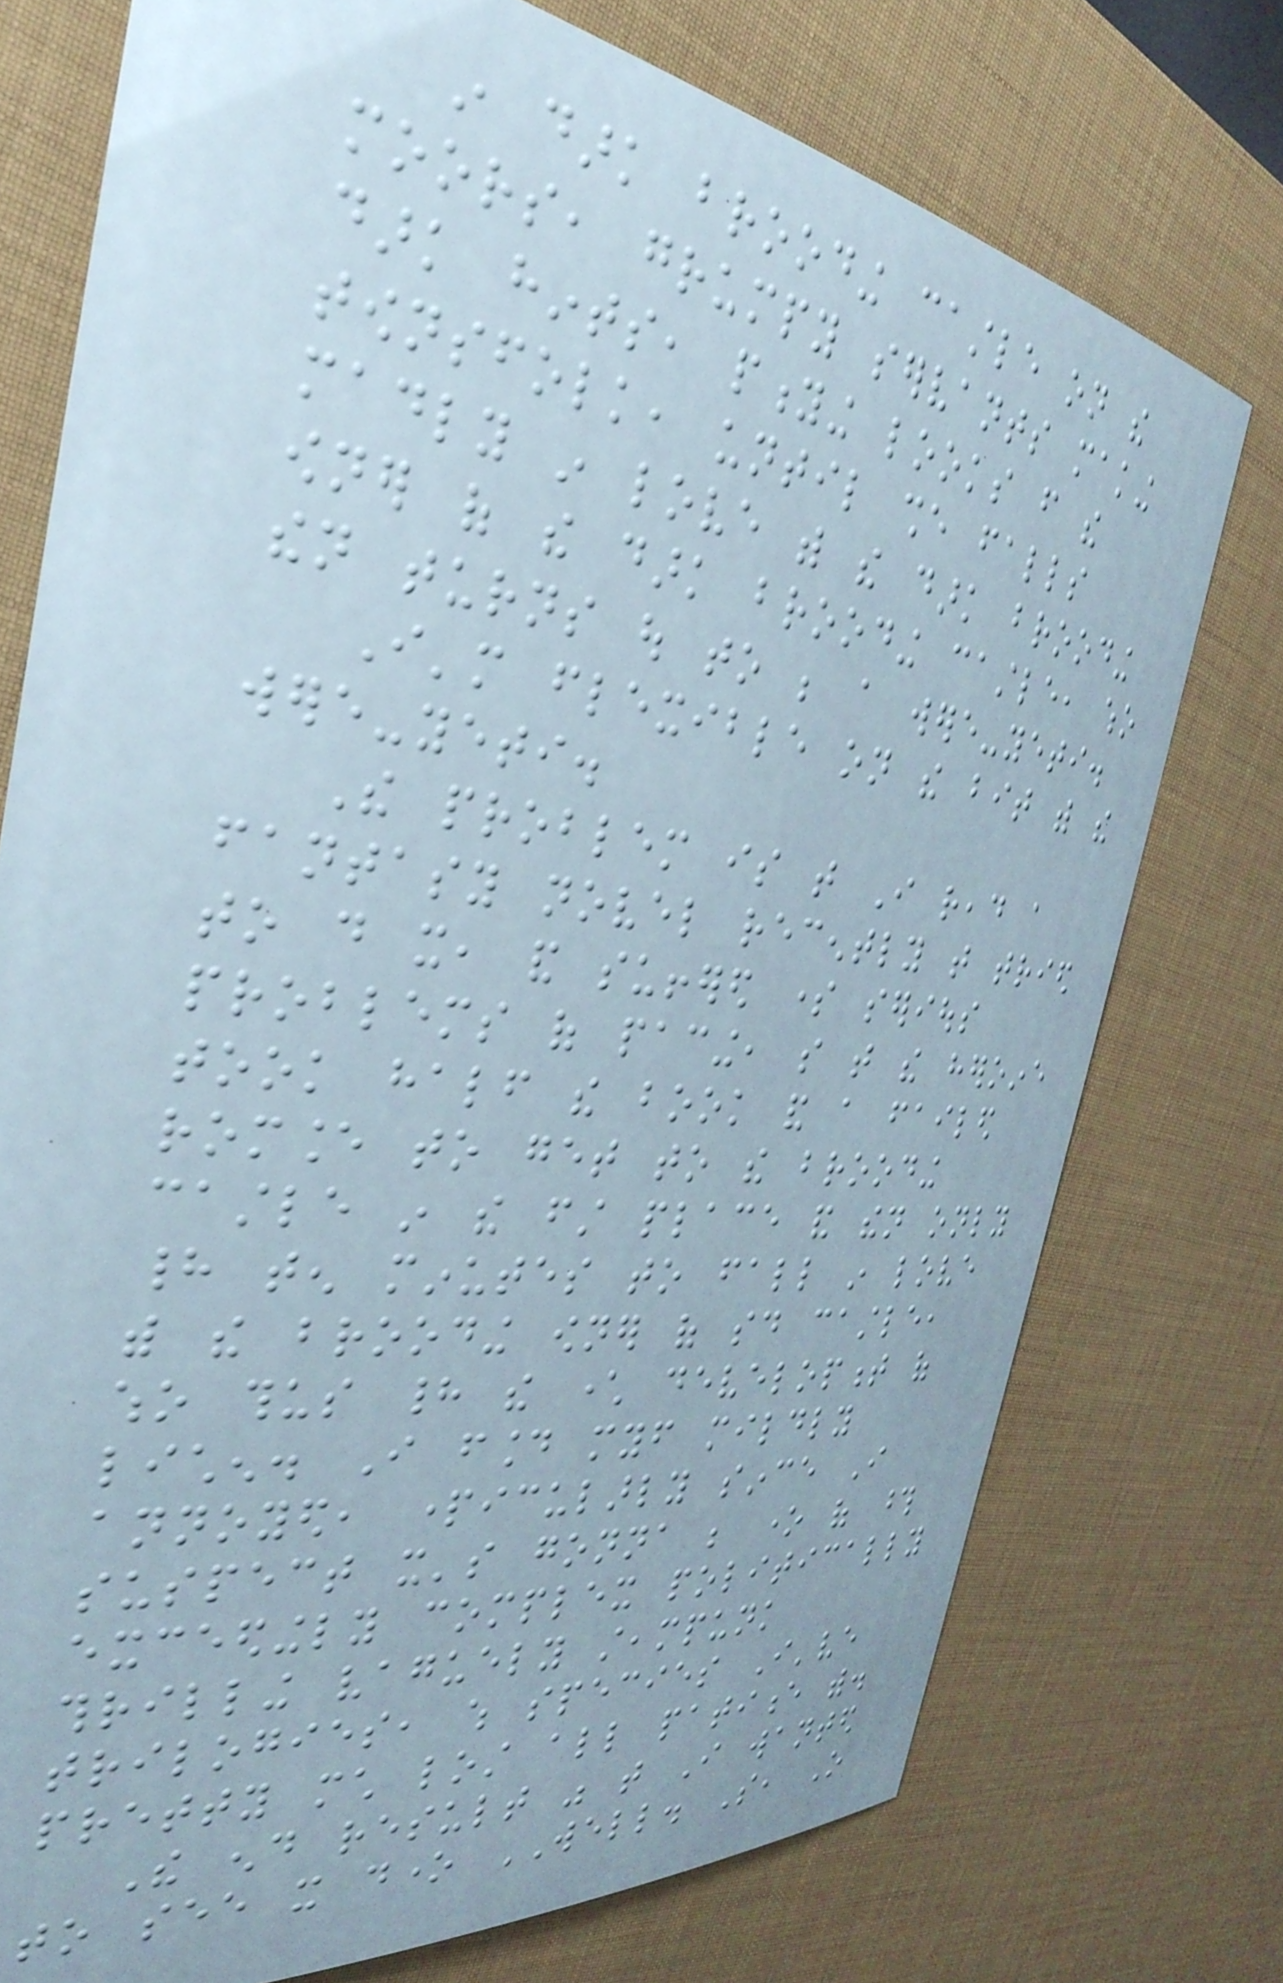in dark brooding castle on the
moors, grumpy servants making
dark hints, pitying looks from the
townsfolk, until she falls
madly in love with the dark brooding
owner of the dark brooding castle, who
then turns out to be a were-yeti.
I'm flexible on the bit with the
were-yeti.
The problem is that I read a
fantasy novel recently that tried
to do it, and suffered some serious
problems of pacing, so that the heroine
took half the book and a failed
romance to get to the brooding
castle in the first place and then only
had ten minutes to fall in love
with the brooding owner of said castle,
who thus had the character development of
lichen. I found myself mildly
annoyed, particularly since I
suspect it's gonna be one of those
exceedingly complex politically
thrilling vaguely steampunk
trilogies, which species I've
pretty much lost all patience with.
The end result was that I wanted
to see it done WELL. So, O
